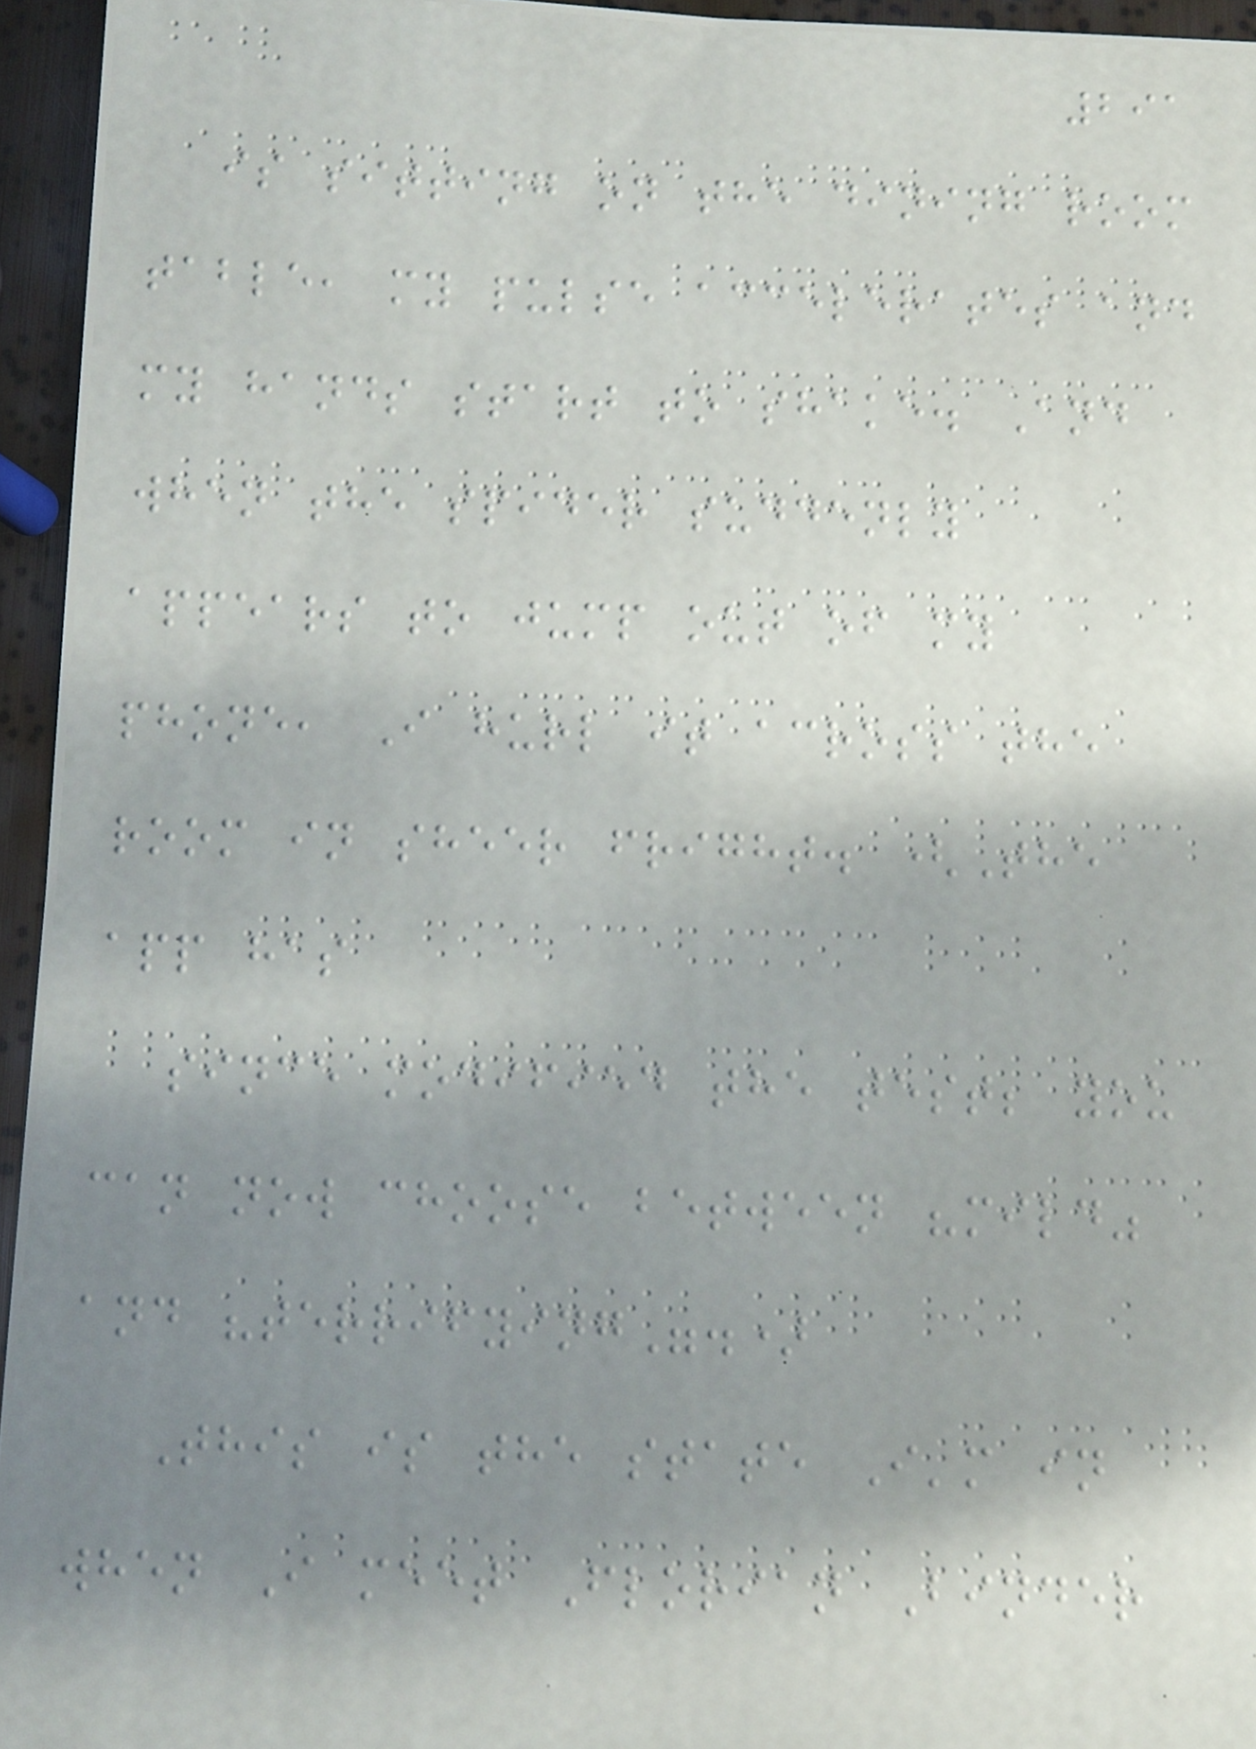291
is sitting on the dining room
table, my pulse accelerates and
my hands start to shake. And
when the spider suddenly
appears to jump out of my
phone, I hurl it across the
room in sheer fright. (The
app has
since modified the test; you
can now choose between "mild"
and "terrifying".)
This is the state I'm in
when I meet Florian Binder
